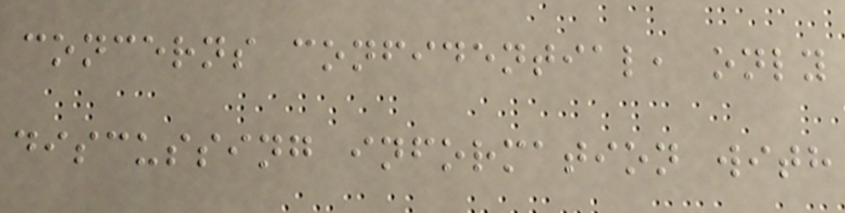concerns confidential, only
discussing information with
